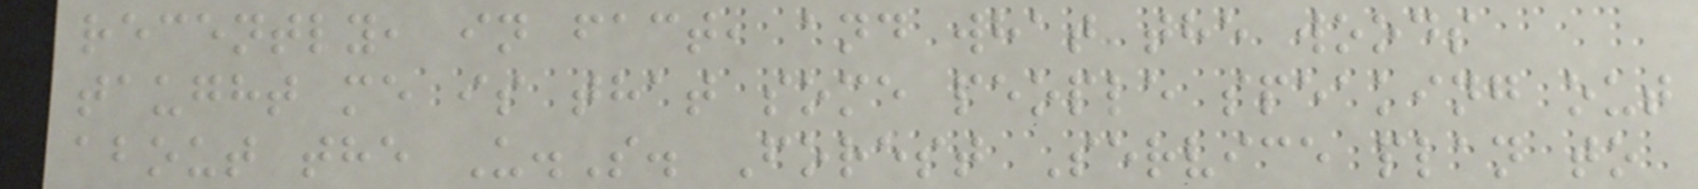recently, in fact, and what the woods
taught me is that some people speaking out
about the U.S. Forest Service plan to
